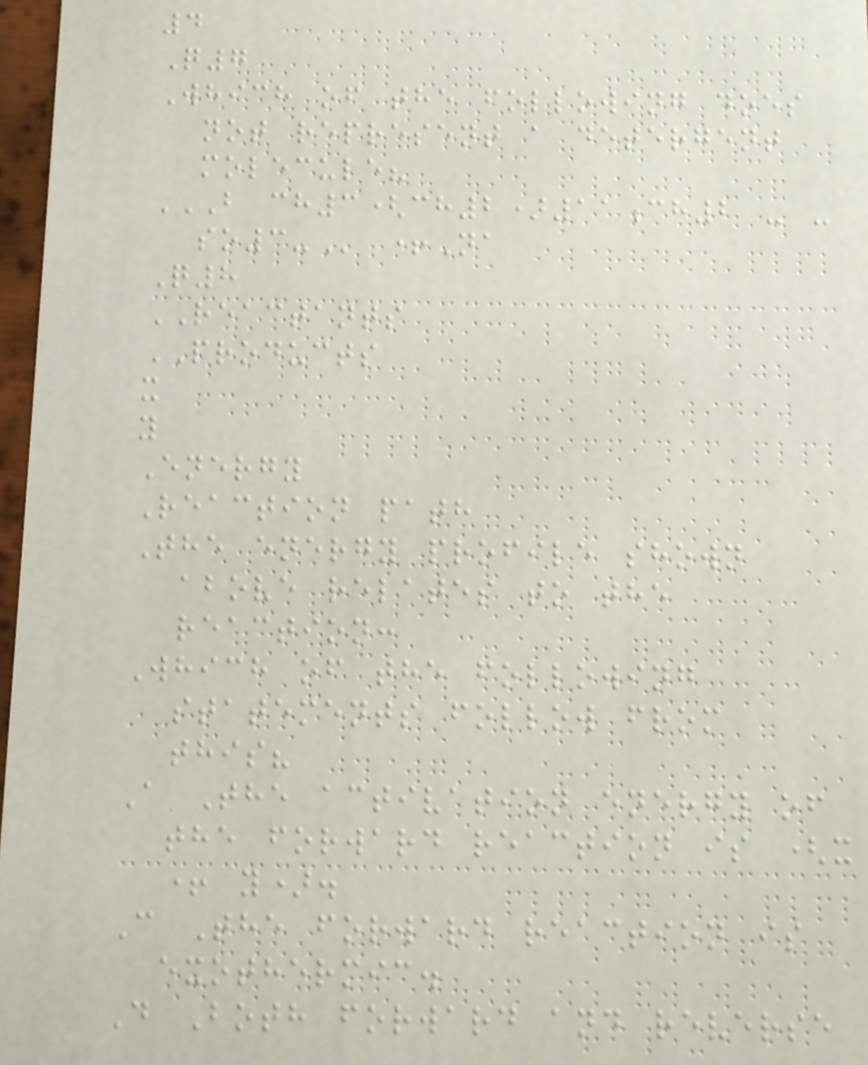4
Q7
Which of the following does
not represent a detergent
molecule?
B CH3(CH2)11CH2 - -
SO3- +Na
Q8
REACTANTS
PRODUCTS
x
y
Energy
Reaction path
The energy profile shown
above relates to the
reaction:
Which of the following
statements follow from
this?
A The activation energy of
the forward reaction is (x
+ y).
C The forward reaction is
exothermic.
D Both forward and reverse
